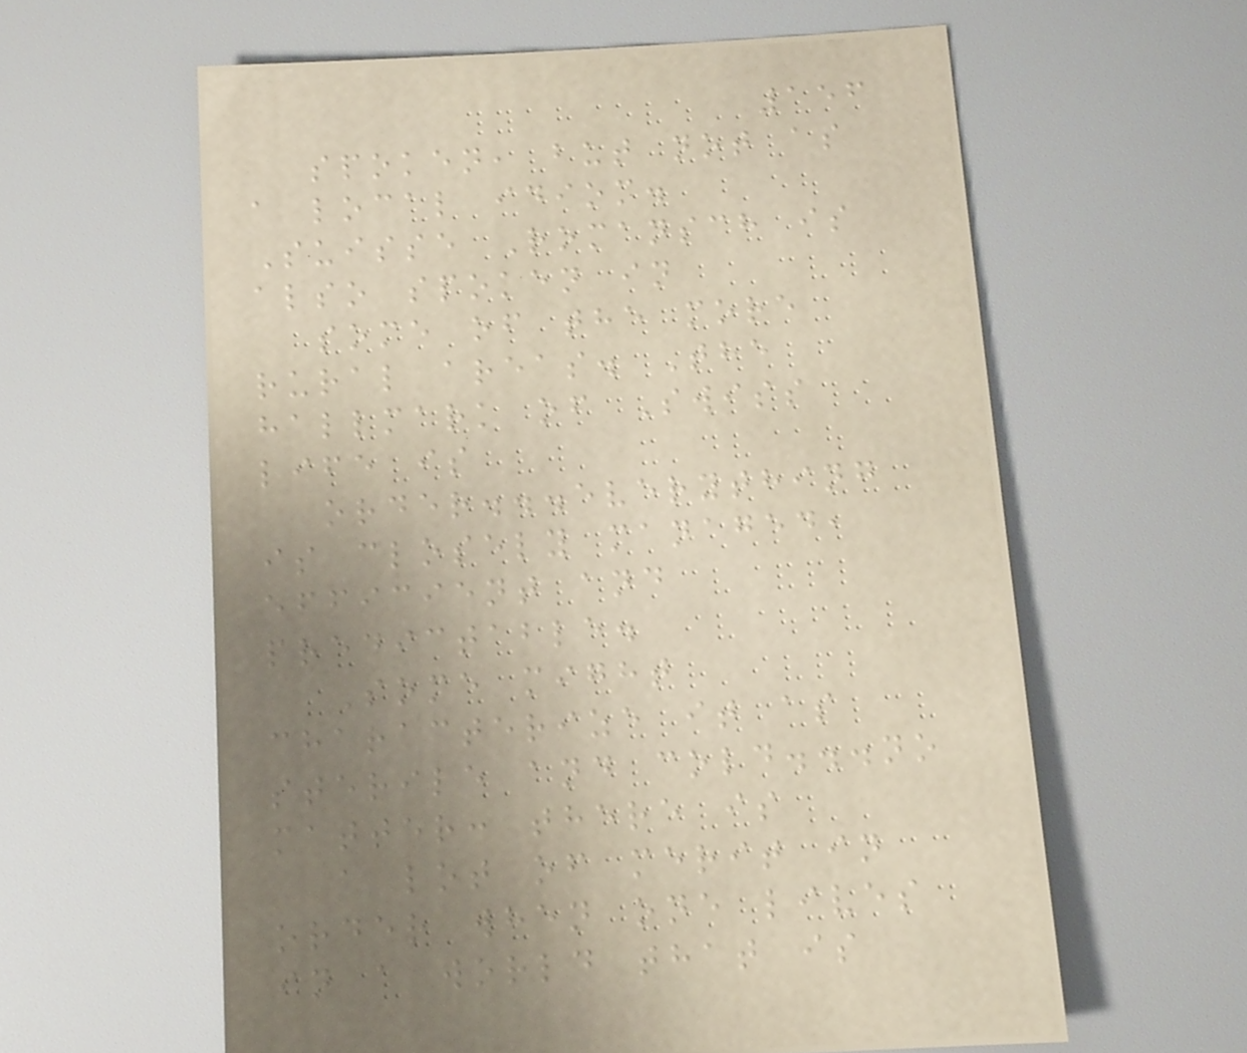156
spoken, but not as
a local idiom.
Suisse Romansch is
also spoken in
some of the more
rural areas. The
hallmark of Swiss
life is
order...everything
is closely managed,
efficient and
predictable.
Some might
characterize it as
sterile and cold...no
matter: there is
a lot of merit in
order when one lives
in a world that is
